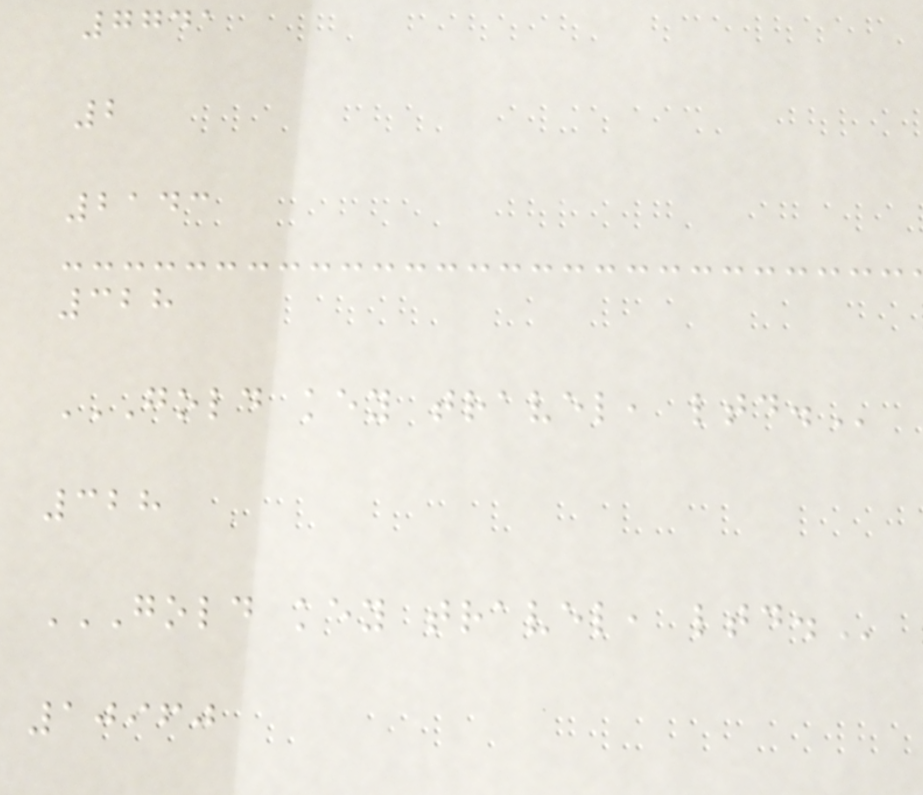7741
2
2143
328
GOLD KEY TRAVEL, LTD.
328
GOLD KEY TRAVEL, LTD.
10960
